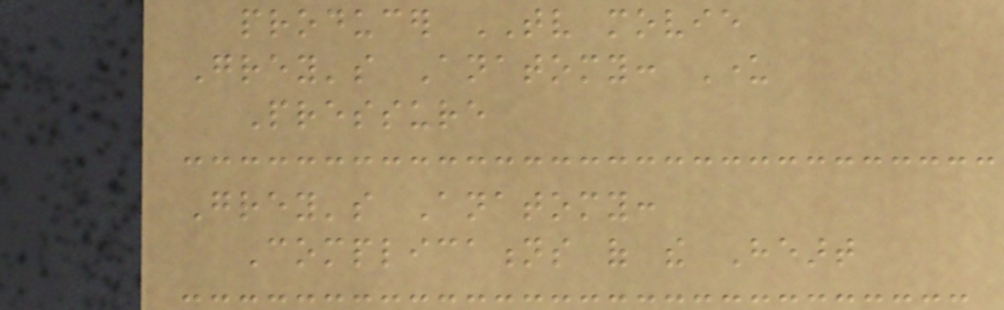producer TV movie
Grey's Anatomy: Under
Pressure
Grey's Anatomy:
Complications of the Heart
